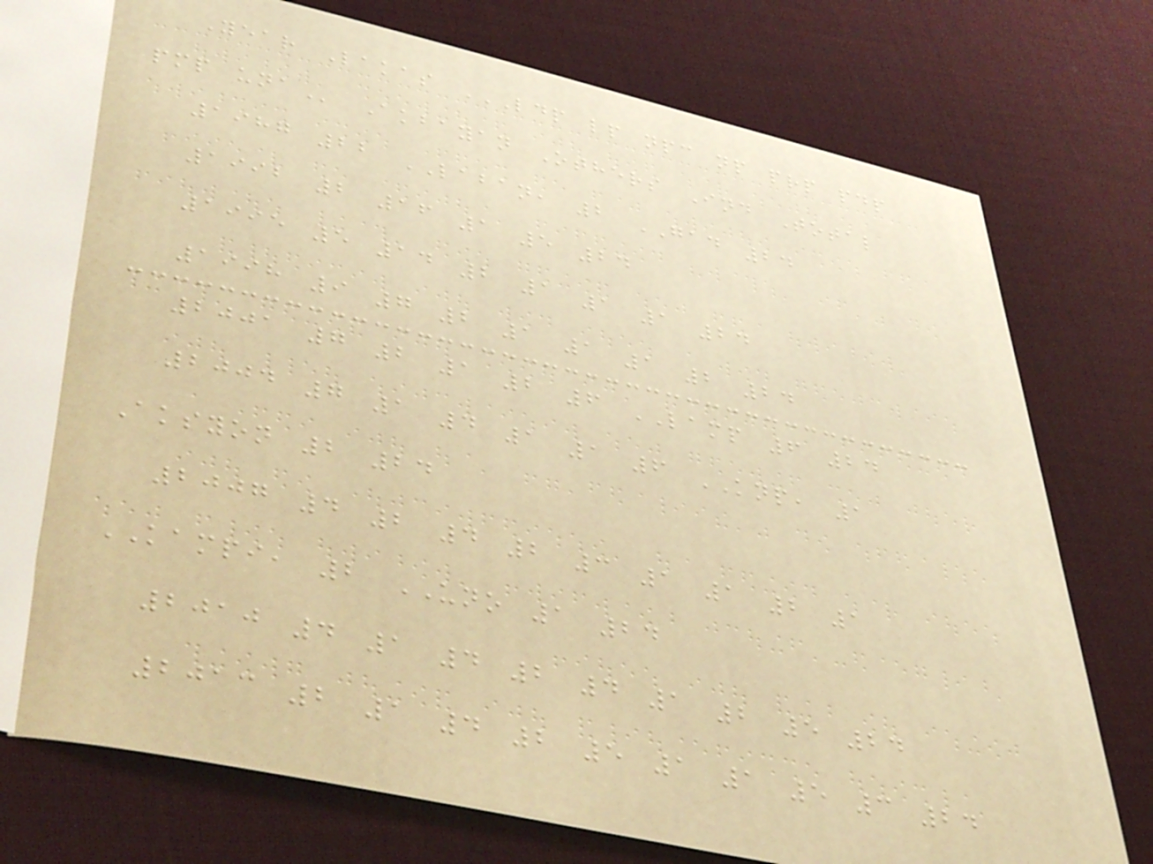Year Lakas LDP LP NPC NP PRP PDP
PMP UNA Akbayan Others Ind Total
1987 22 LABAN, 2 GAD 24
1992 2 16 1 5 24
1995 5 14 2 1 1 1 24
1998 9 7 2 1 1 1 2 24
2001 7 2 1 2 6 LAMP 6 24
2004 7 1 4 1 1 6 KNP, 1
Aksyon 2 24
2007 4 2 4 2 3 1 1 2 1
KAMPI, 2 UNO 1 24
2010 4 1 4 2 4 1 2 5 24
2013 2 1 4 2 5 1 1 5 3 24
